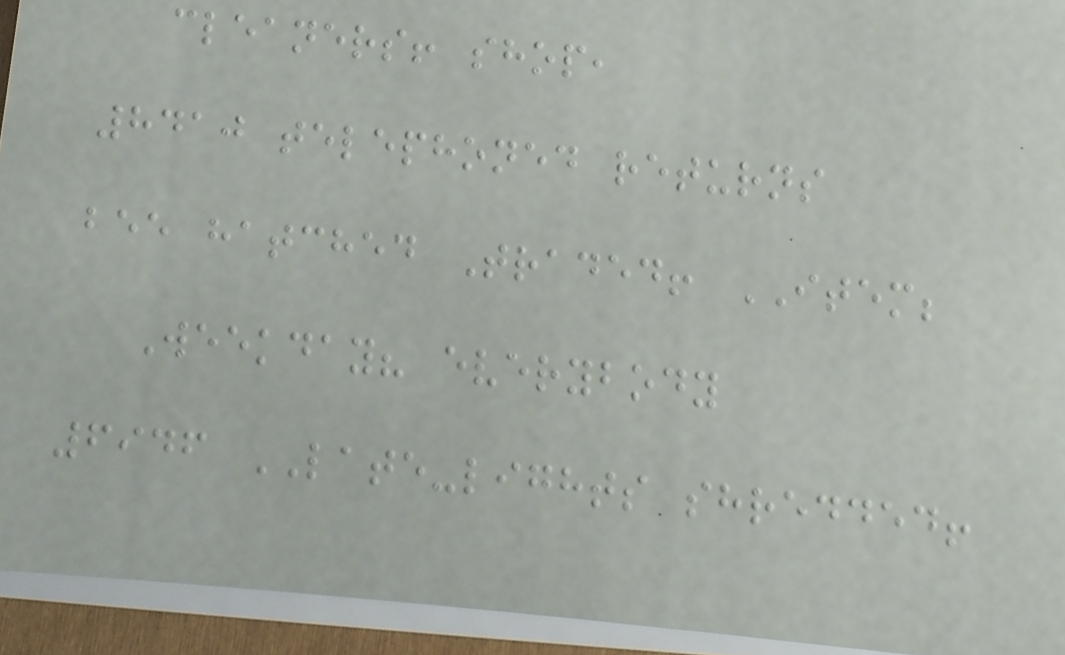cleaners! shop,
8410 telephoned returns
bee hatched Traded! ITEM;
Weekday? everybody
6946 LATE-lights shredded!
